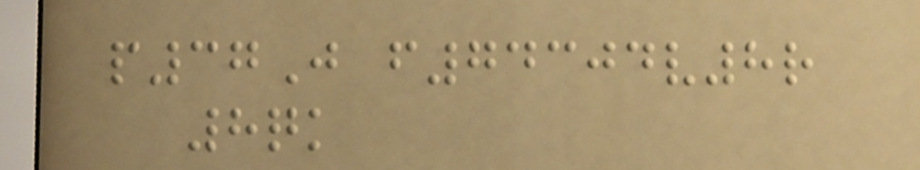p37J f74304v8r
8qk
